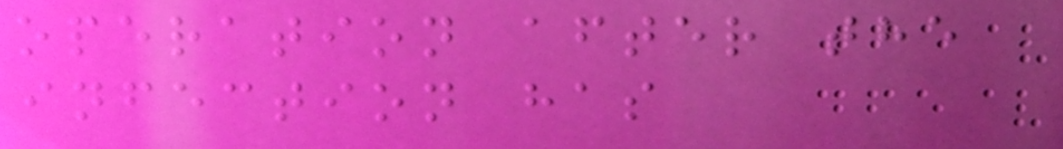operation after the
infection has
